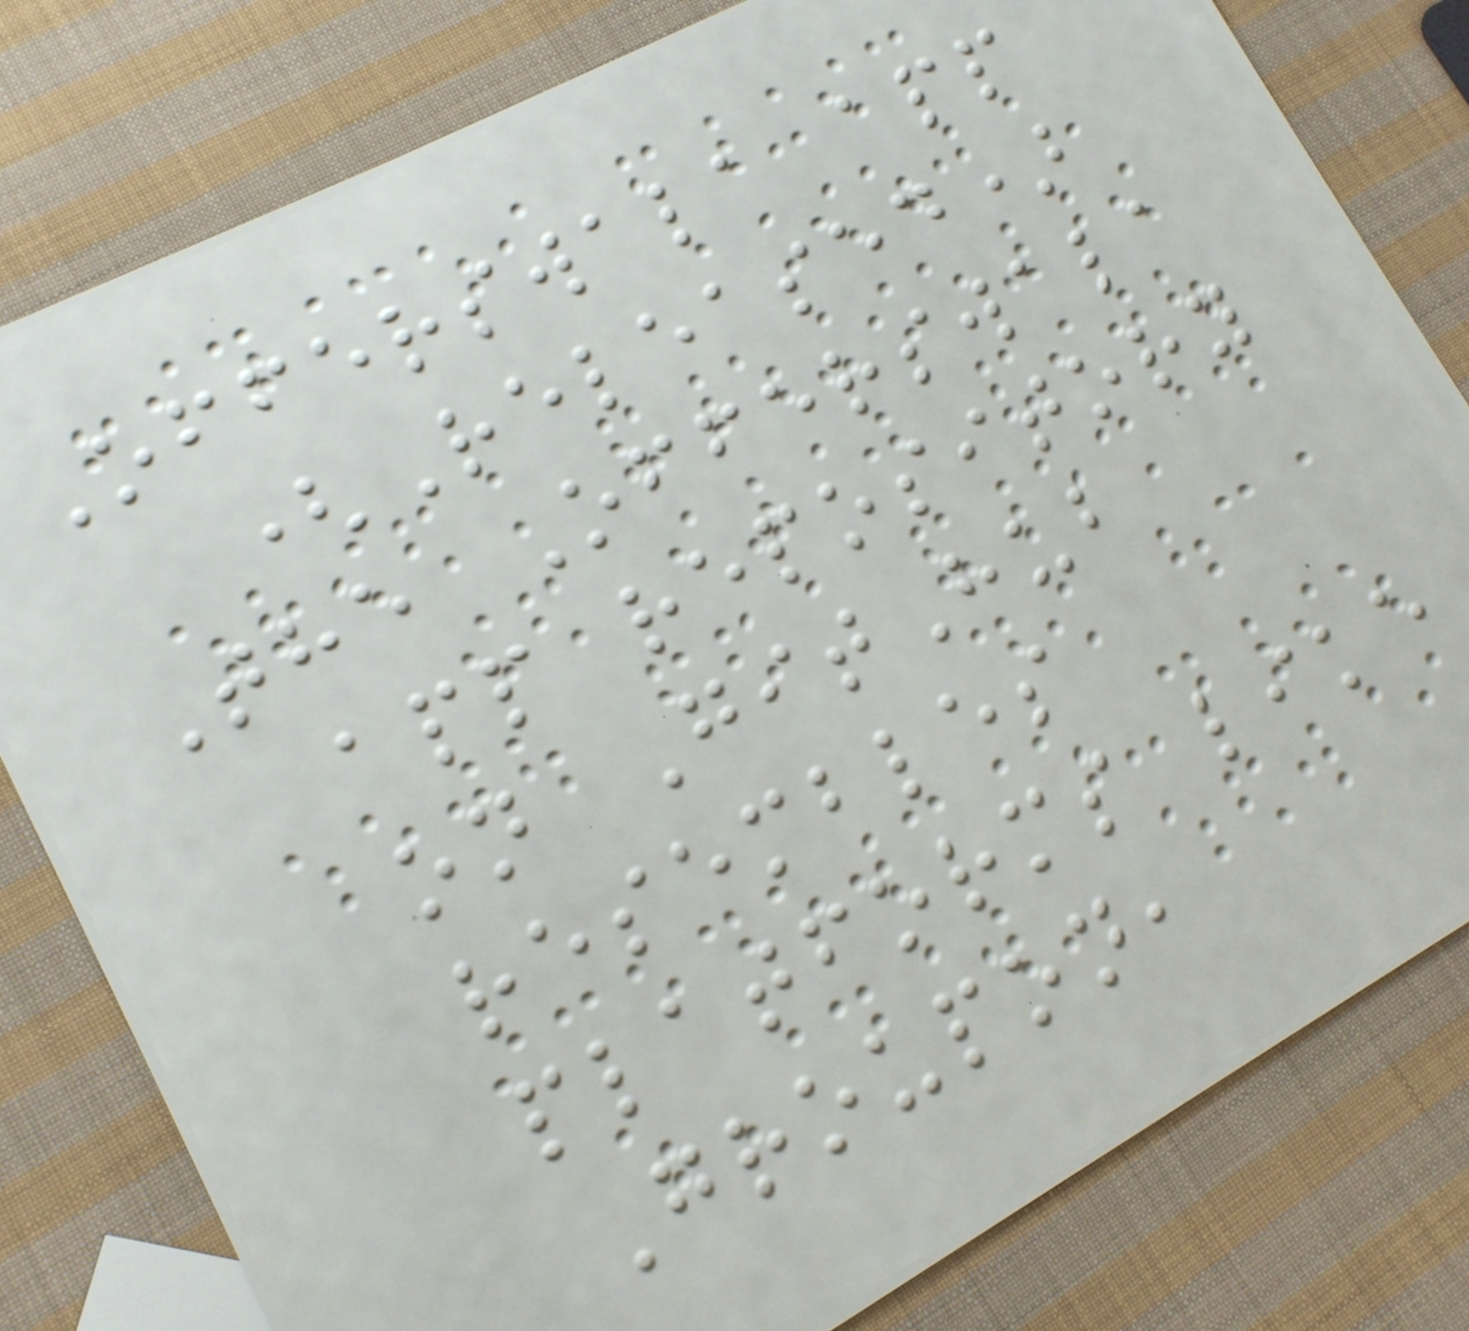Offerswala app
(Released)
The Offerswala
app repository
on GitHub
resembles
platforms like
Groupon,
